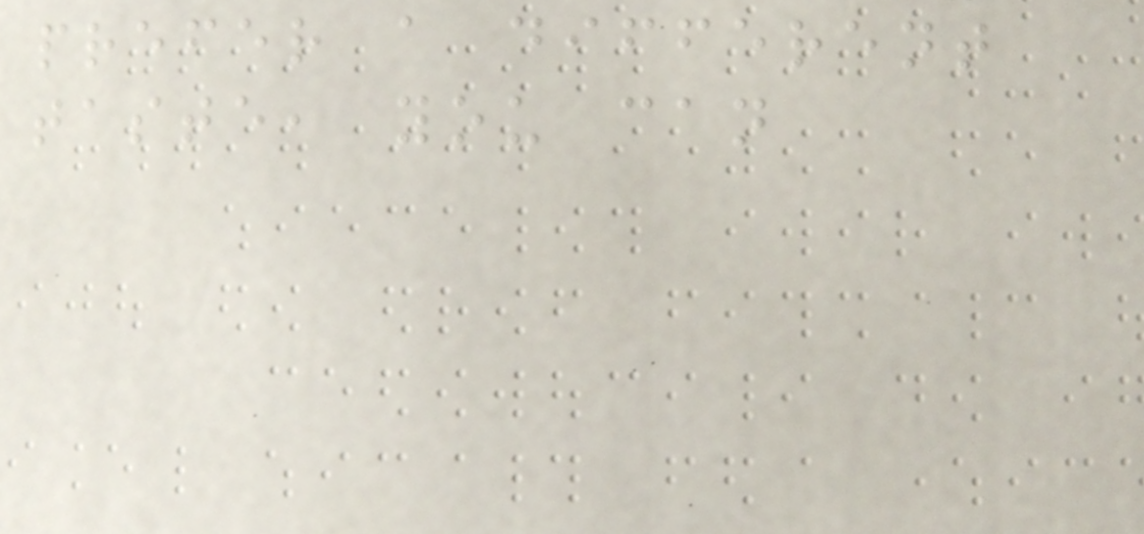prefer a different
taste, you can
